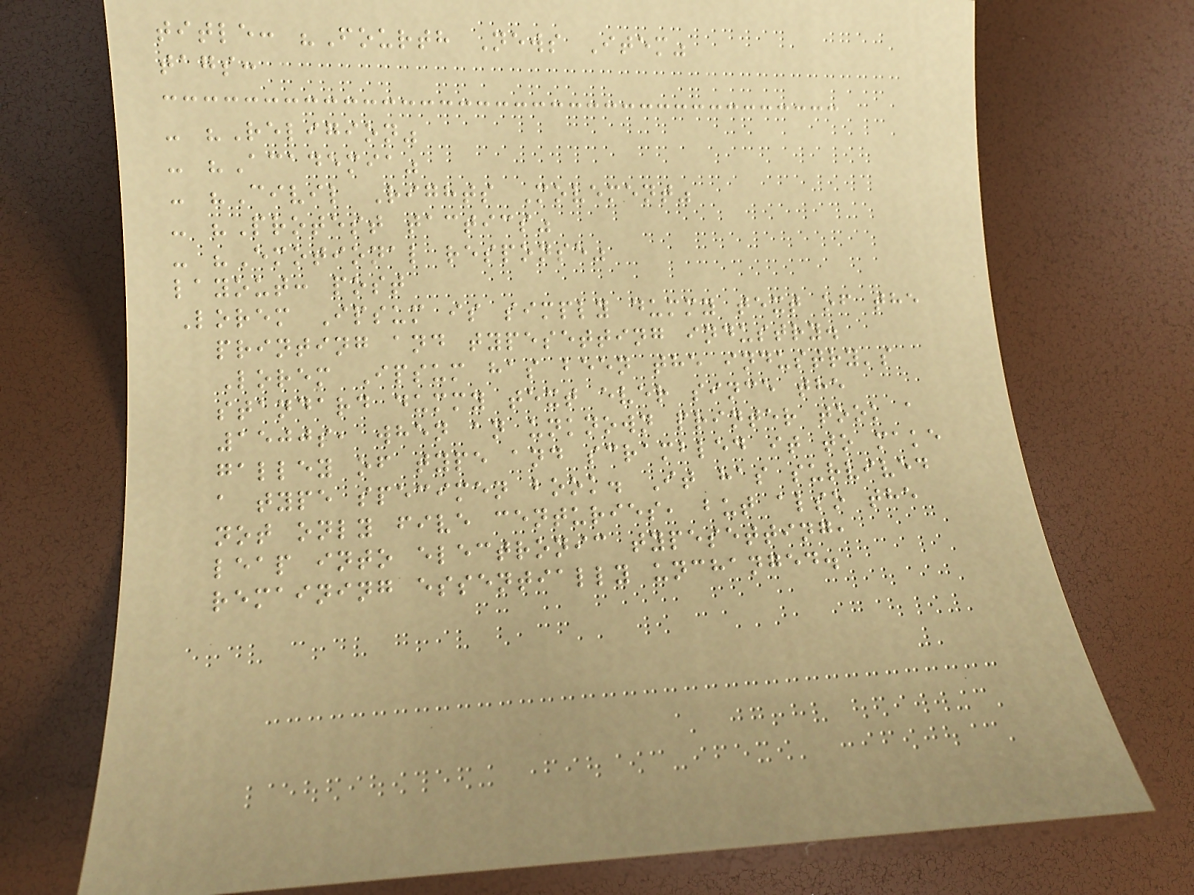title: "Fourth News Item"
tags:
- "Religion"
- "Academia"
- "Civil Rights Movement"
- "Protest tactics"
- "Emotional response"
layout: post
Lorem Ipsum is simply dummy text of the
printing and typesetting industry.
Lorem Ipsum has been the industry's
standard dummy text ever since the
1500s, when an unknown printer took a
galley of type and scrambled it to make
a type specimen book. It has survived
not only five centuries, but also the
leap into electronic typesetting,
remaining essentially unchanged.
